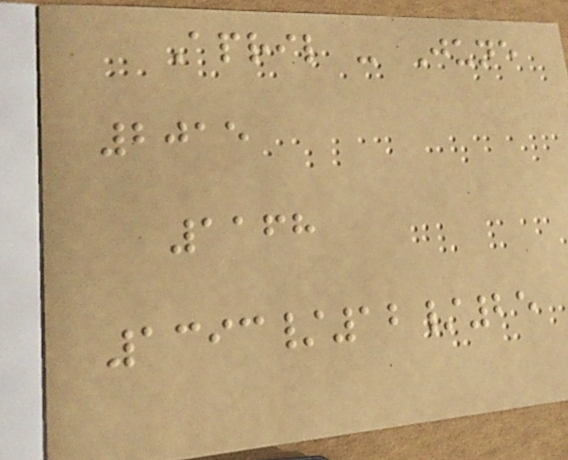April - June
2015
1168
1393/12/25
